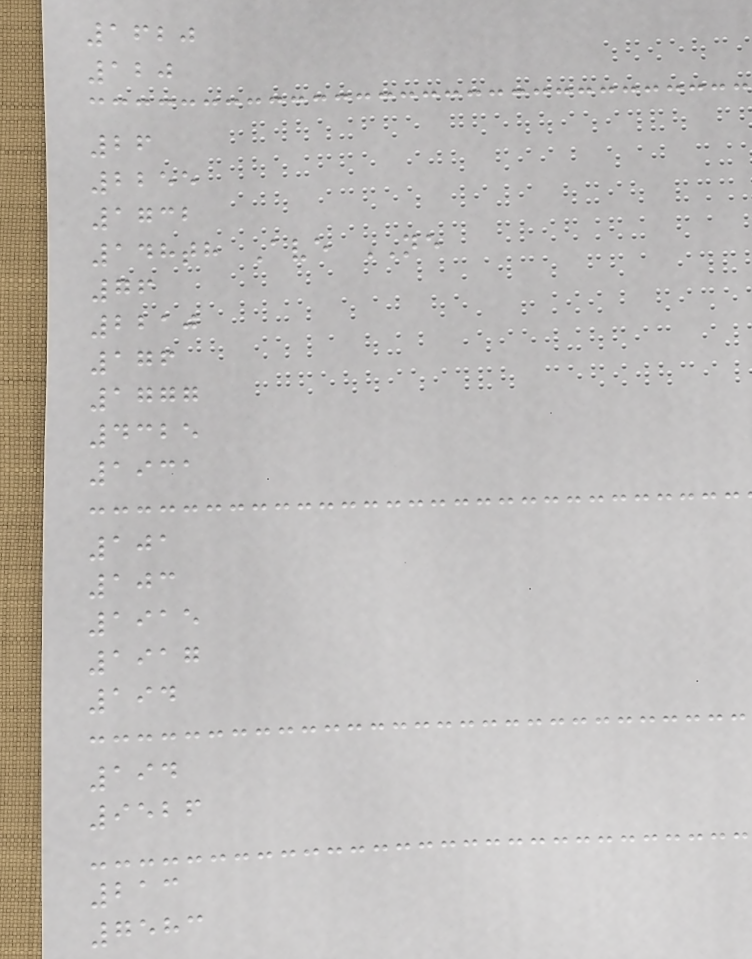1620
120
26
2255
1732
148th Ave NE
76
2210
176
1777
4325
1931
101
103
1915
1917
194
194
9526
213
7583
